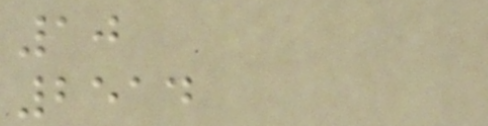10
2514
